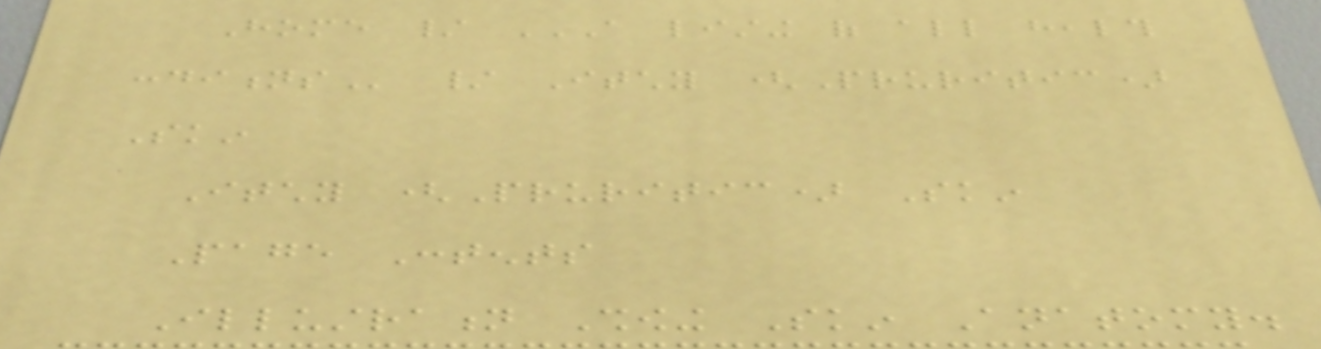Home / A LISTING OF ALL HEALTH
CONDITIONS / Itchy (Pruritic)
Skin
Itchy (Pruritic) Skin
Page Contents
Illustration Showing Skin Anatomy.
